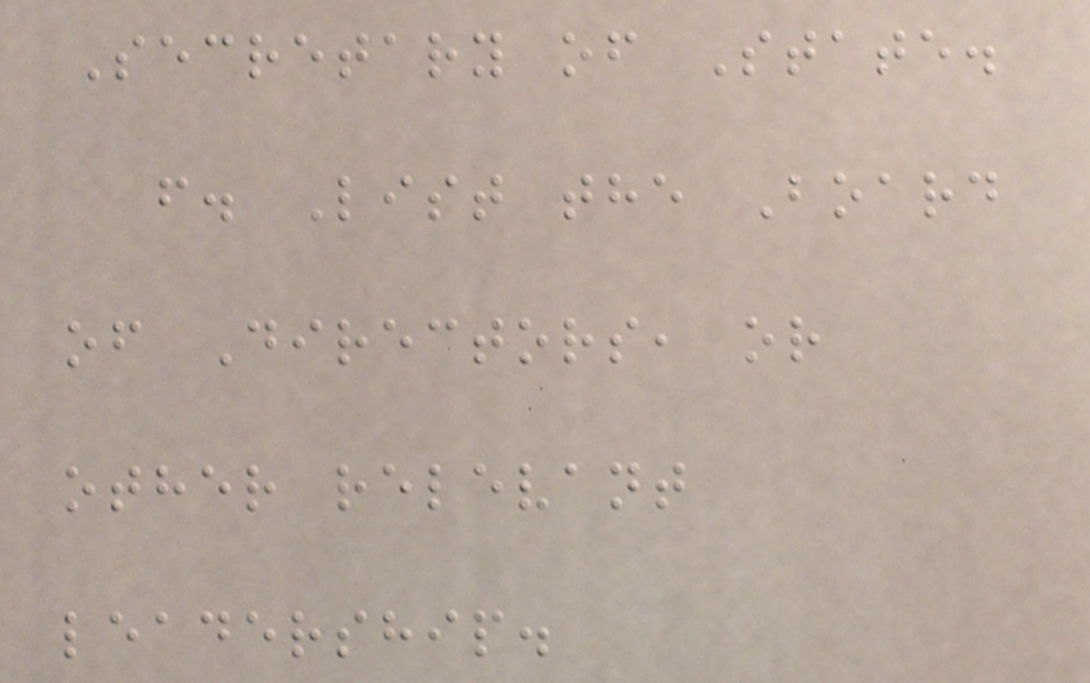Secretary of State.
f. List the Board
of Directors, or
other relevant
leadership.
